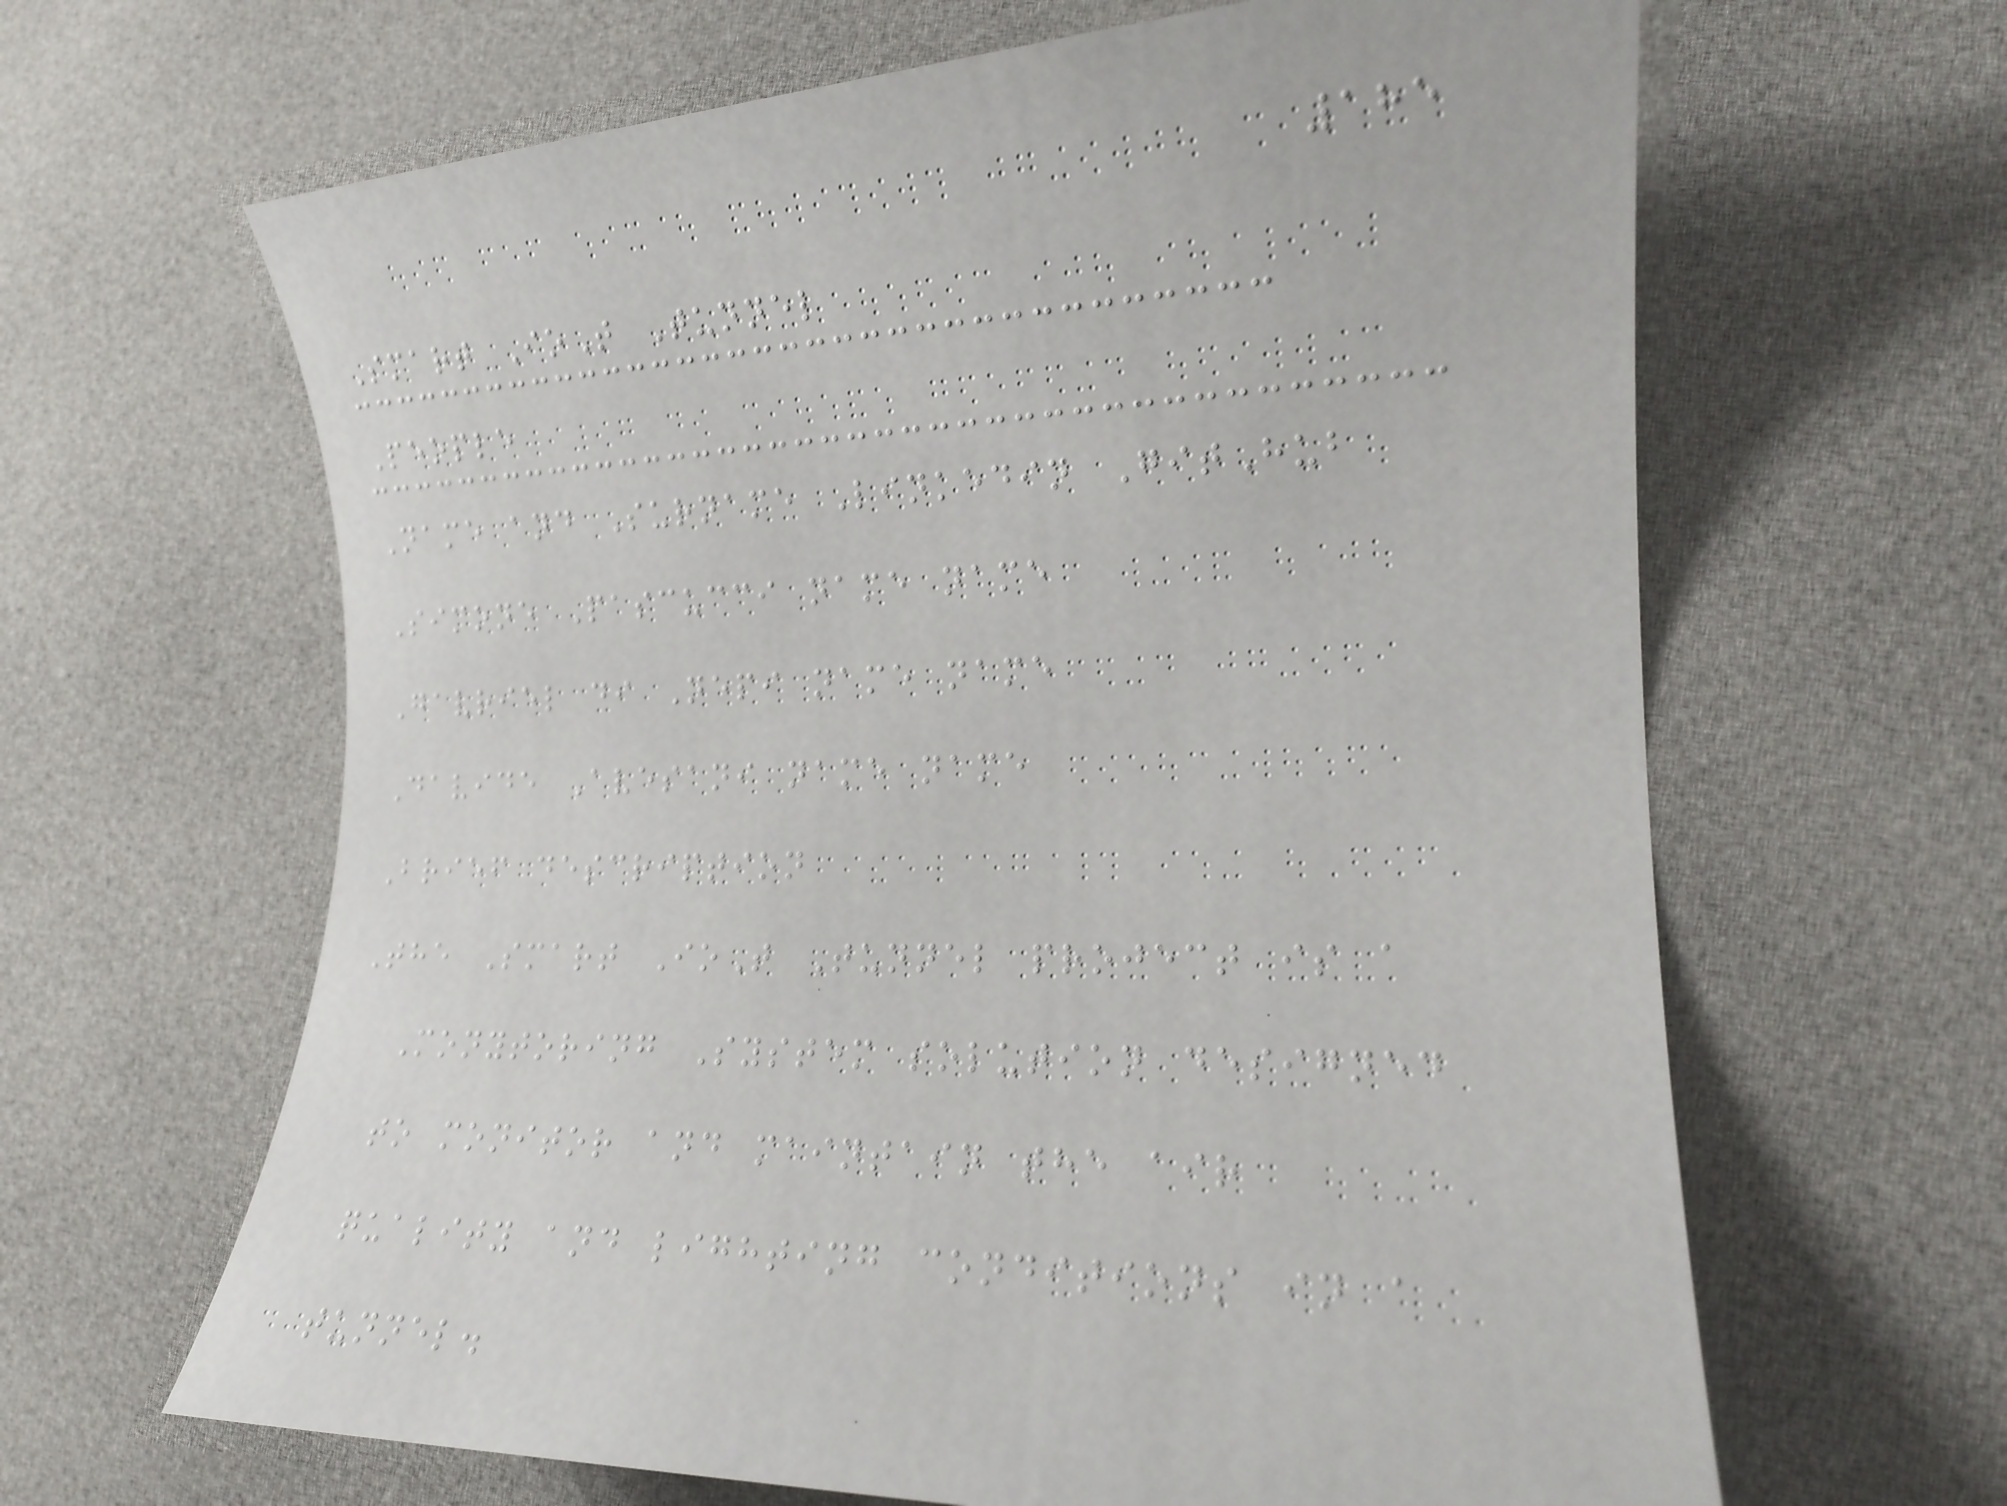185
Smart IoT Tunnel
People
Name and Surname Linkedin GitHub
Simone Pascucci name name
Gavriel di Nepi name name
Davide Avesani name name
Brief description
The Smart IoT Tunnel project is a
Monytoring System solution designed
to monitor and maintain the air
quality and lighting conditions in a
tunnel.
